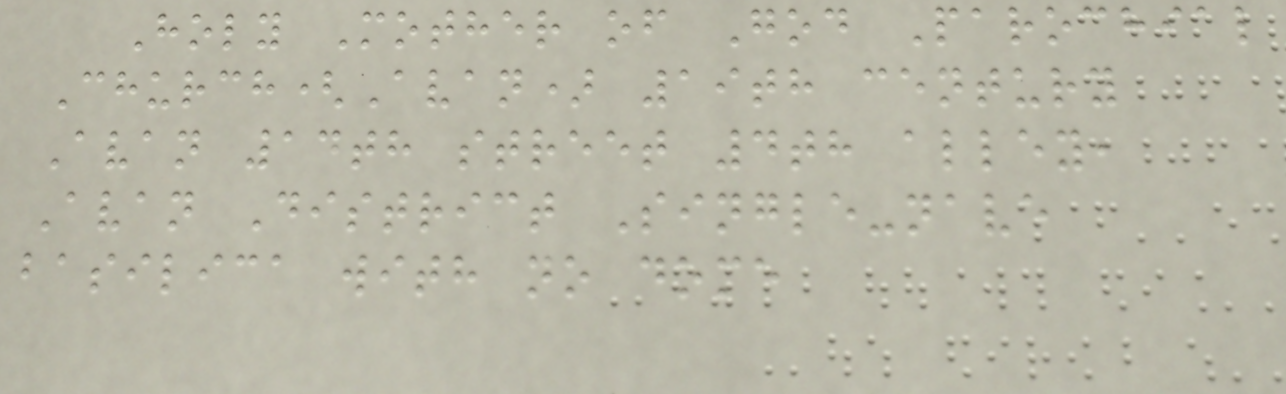Holy Mother of God Parochial
Church(Avan) 19th century
Avan 14th street 4th alley,
Avan District Single-nave
basilica with no dome
